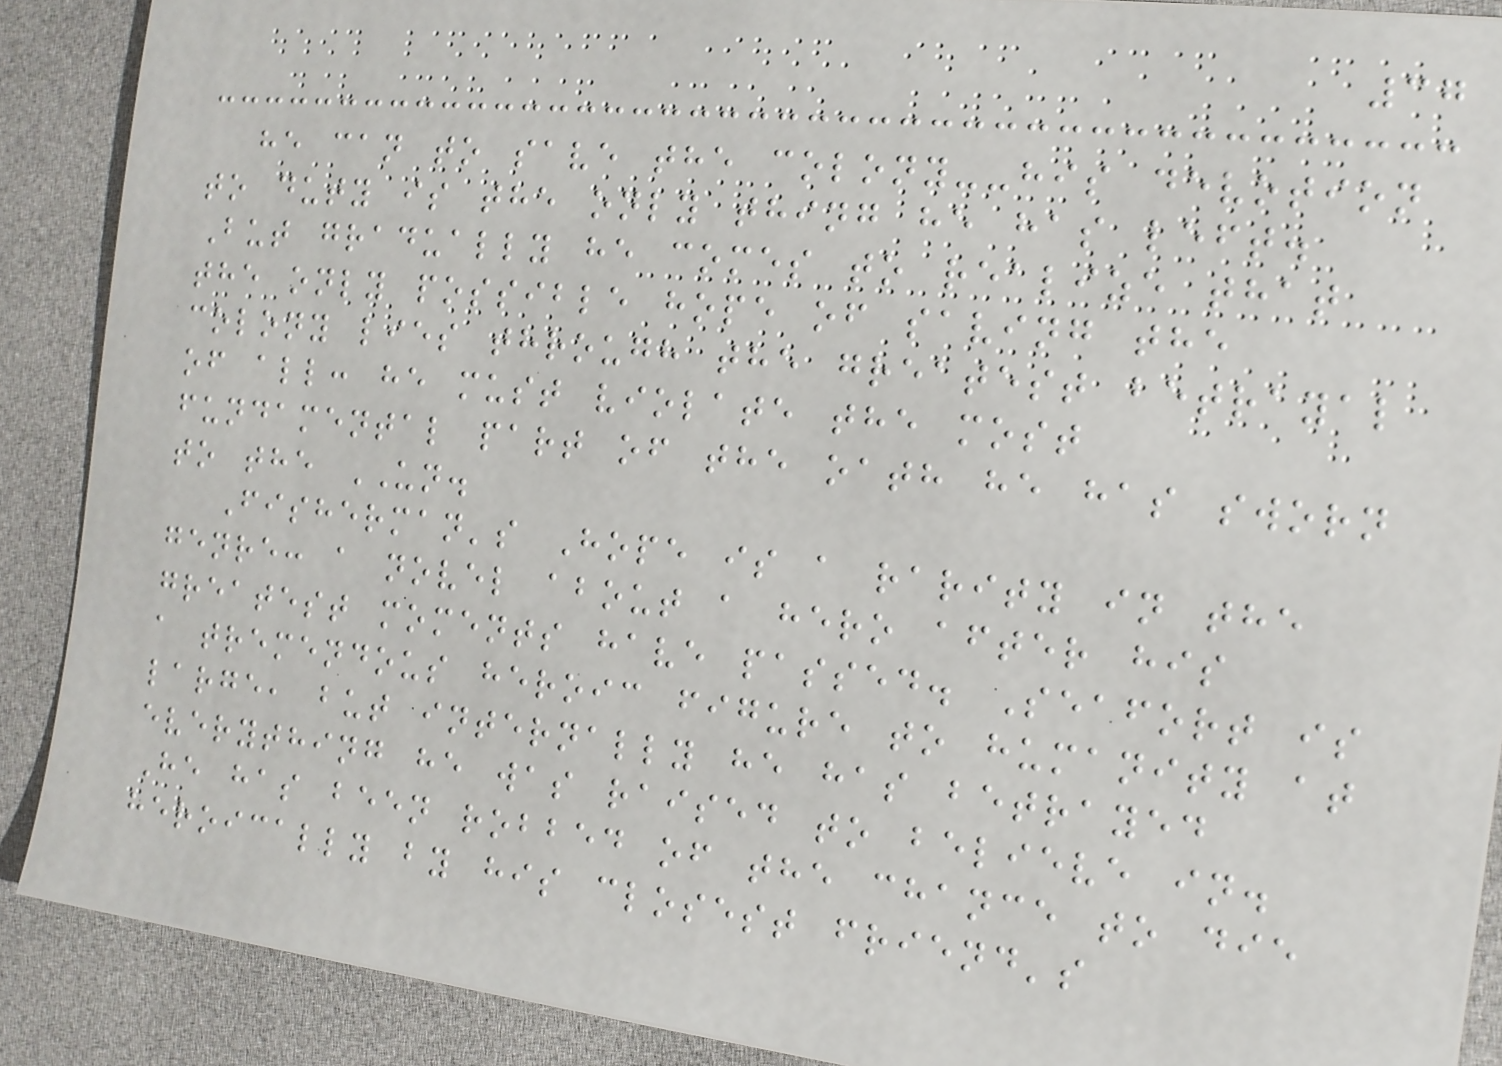37
he can to save the colony--his devotion
to duty is the only thing he has left.
But gradually he comes to realize that
the only possible hope of saving the
colony lies through the greatest betrayal
of all: he must violate the most
fundamental part of the oath he has sworn
to the UN.
Fisherman's Hope is a rarity in the
genre: a novel about a hero after his
greatest moments have passed. Seafort is
a tremendous heroic figure to humanity at
large, but internally he has betrayed
everything he was raised to believe in.
He has been robbed of the chance to die
heroically by his closest friend's
